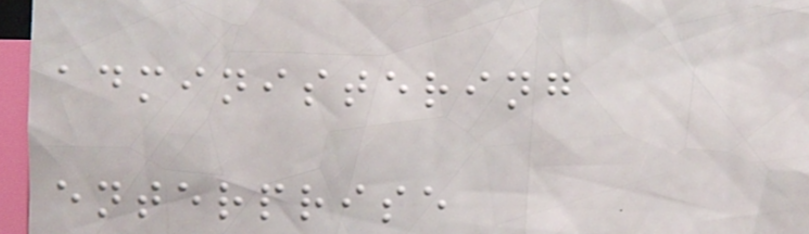administering
enterprise
